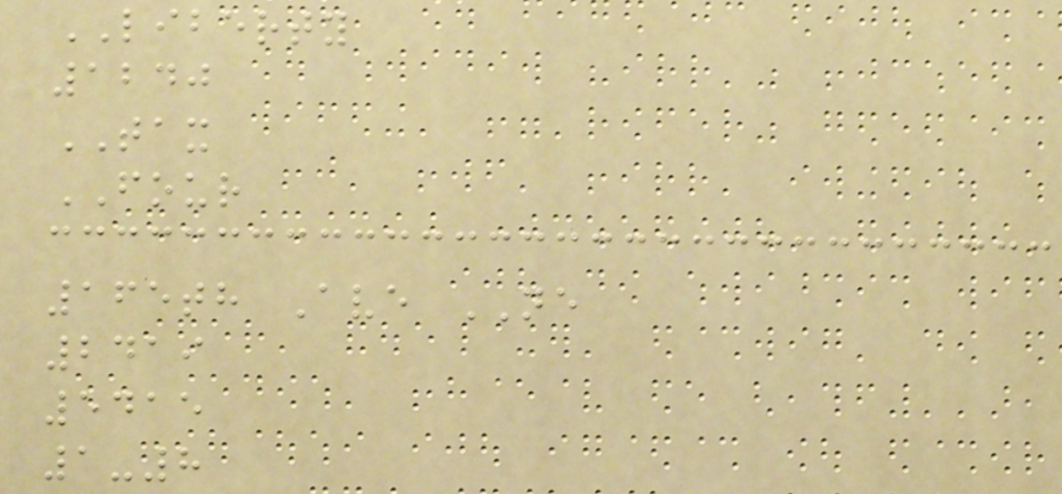LIBERTY
1240
TAX
FOUR
165th Ave NE
2419
5415
1-8
